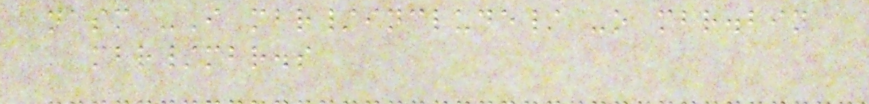nasm -I mbr/include/ -o mbr.bin
mbr/mbr.s
